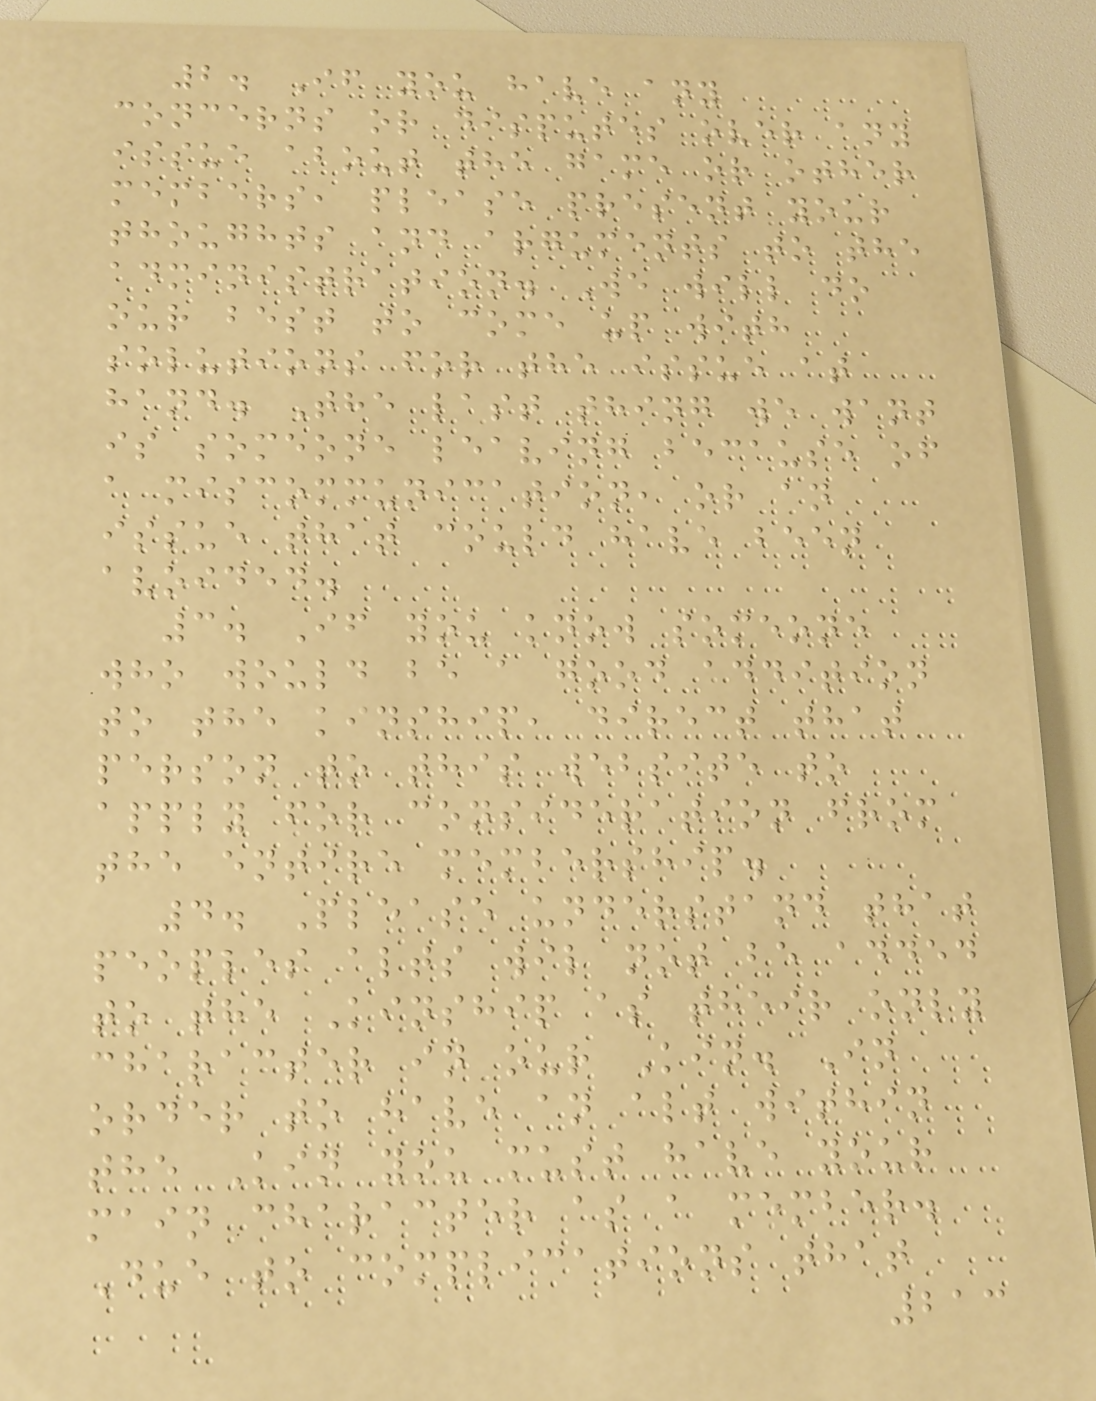2. If you have any
concerns or disputes over any
issue about the game or other
members, please present your
thoughts and arguments to the
administration. We will do
our best to come up with
solutions for the issue at
hand. The last thing we want
is someone leaving because of
a miscommunication, or an
issue that could have been
avoided.
3. If you know someone
who would be a good addition
to the kinship, direct that
person to this website to
apply for consideration from
the entire membership.
4. Please understand that
peoples alts wil not be added
to the Kinship as their only
character in our Kin. In
order to have an alt within
the Kin you must have your
main character as a member.
Due to complications that
213
